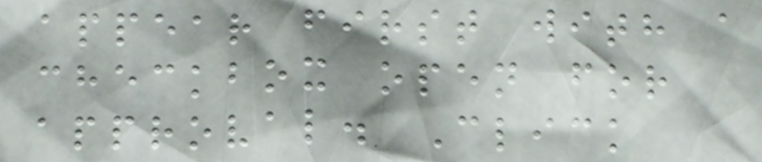appear first with a
checkbox open for
approval. Click
